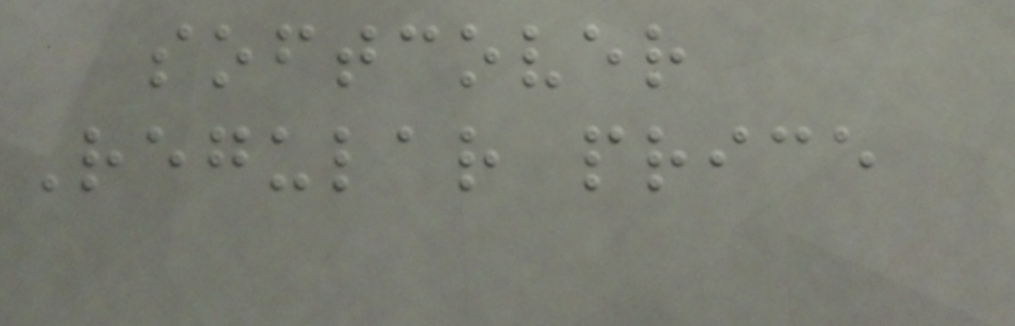softcover
Regular price
